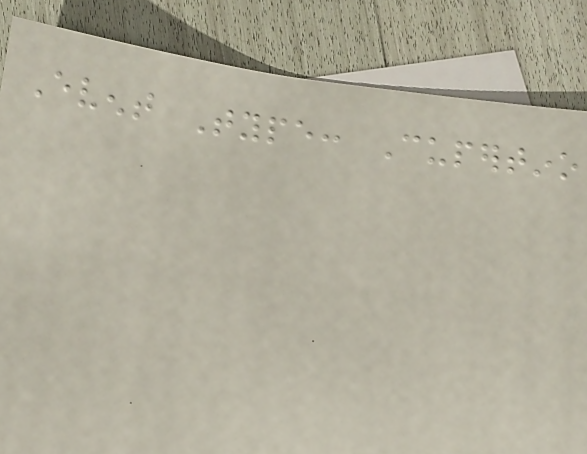Event Type: Cupertino
